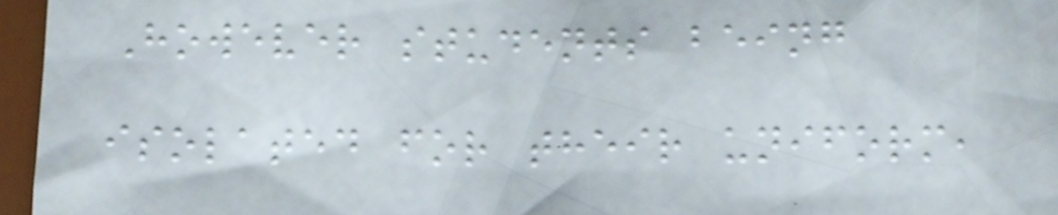However students being
isolated for their uniform,
